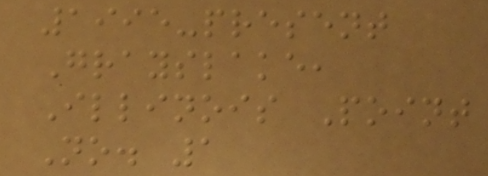1995-present
Grayslake,
Illinois Point
No. 1
